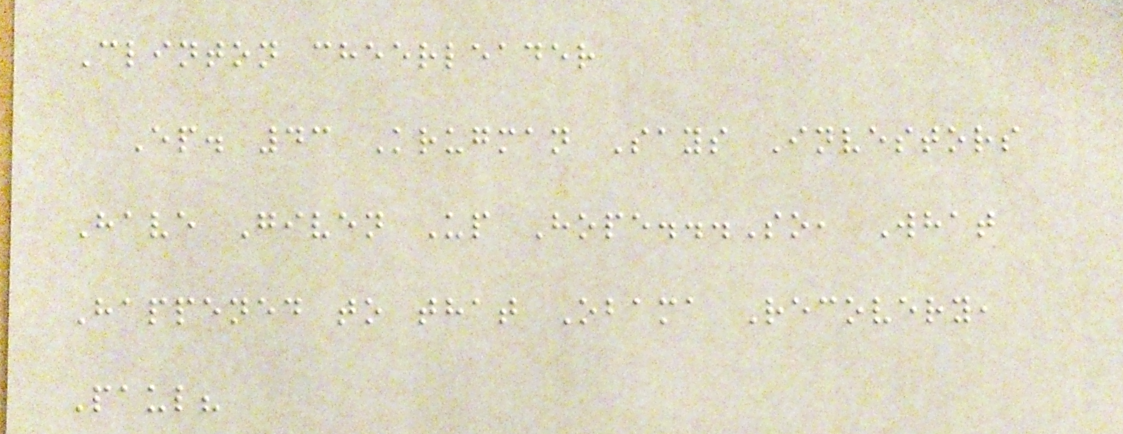Clinton cheerleader
Ep. 43 Krugman Says Investors
Have Given Up Hope...So, What
Happened to that Obama Recovery,
Paul?
